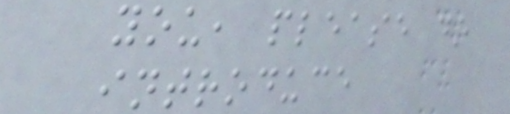you, please do
introduce
